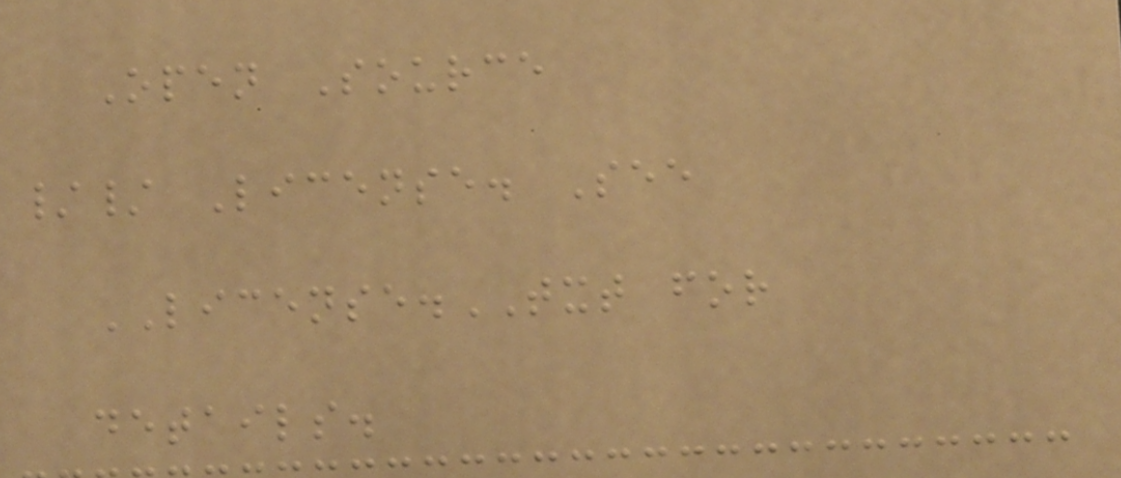Open Source
// License. See
LICENSE.TXT for
details.
